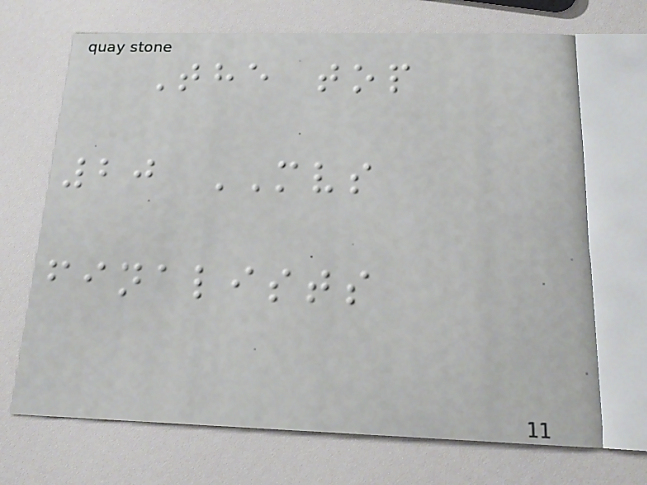The top
20 MVS
finalists
